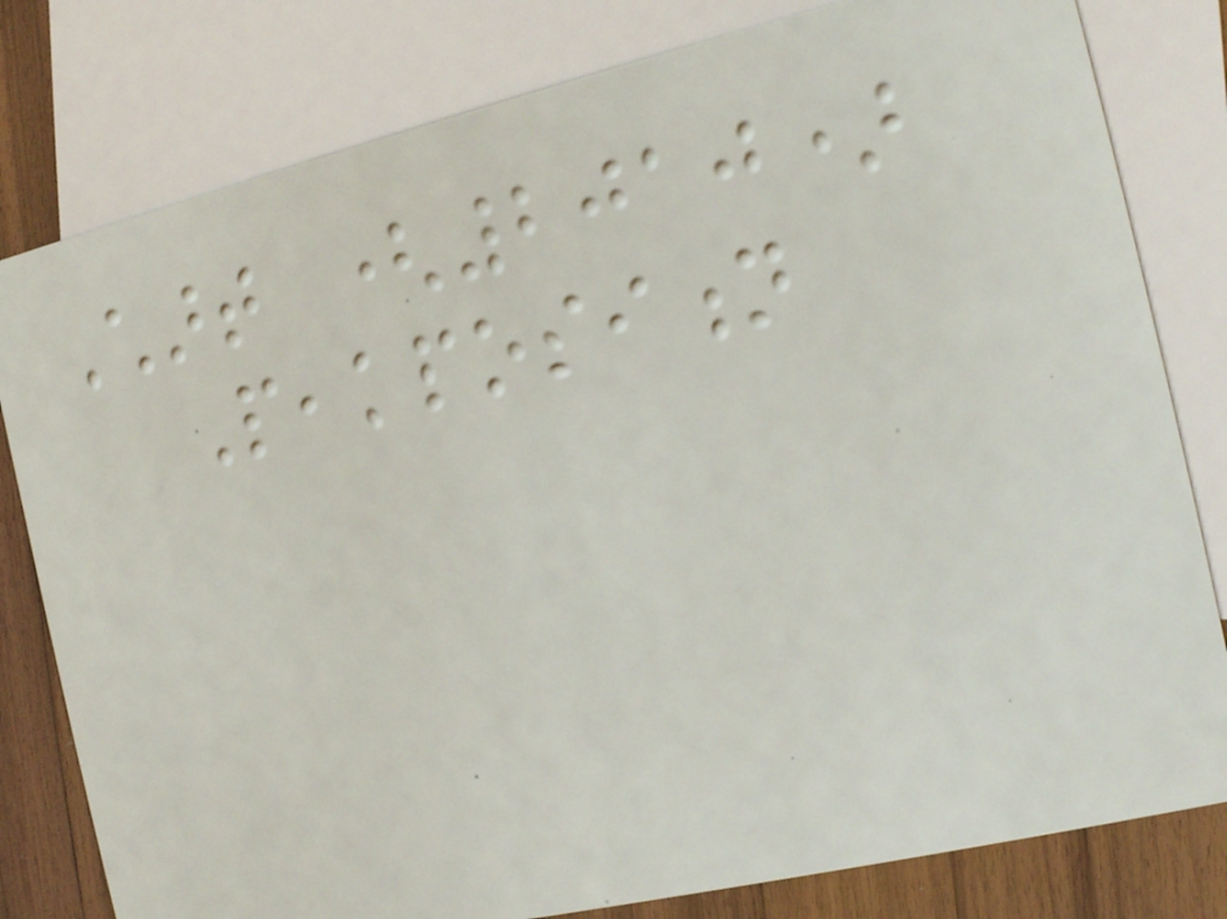Chart (2010)
Peakposition
